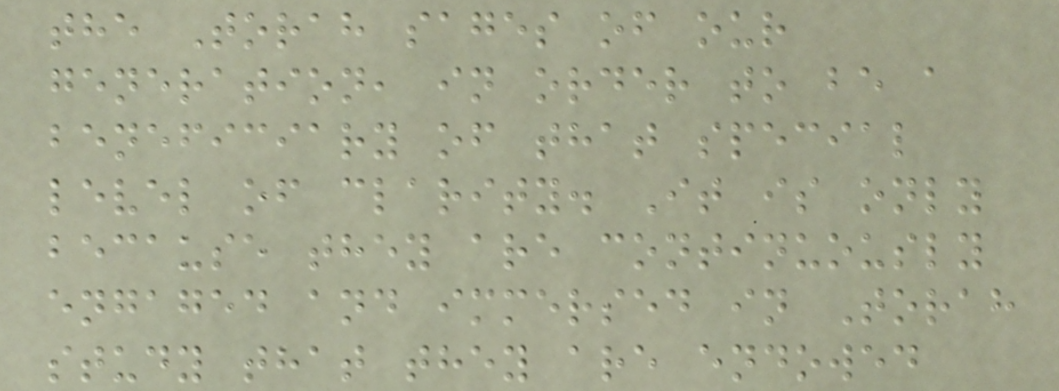the Torah sages of our
generation, in order to be a
beneficiary of that special
level of clarity. It is only
because they are continuously
engaged and immersed in Torah
study that they are endowed
